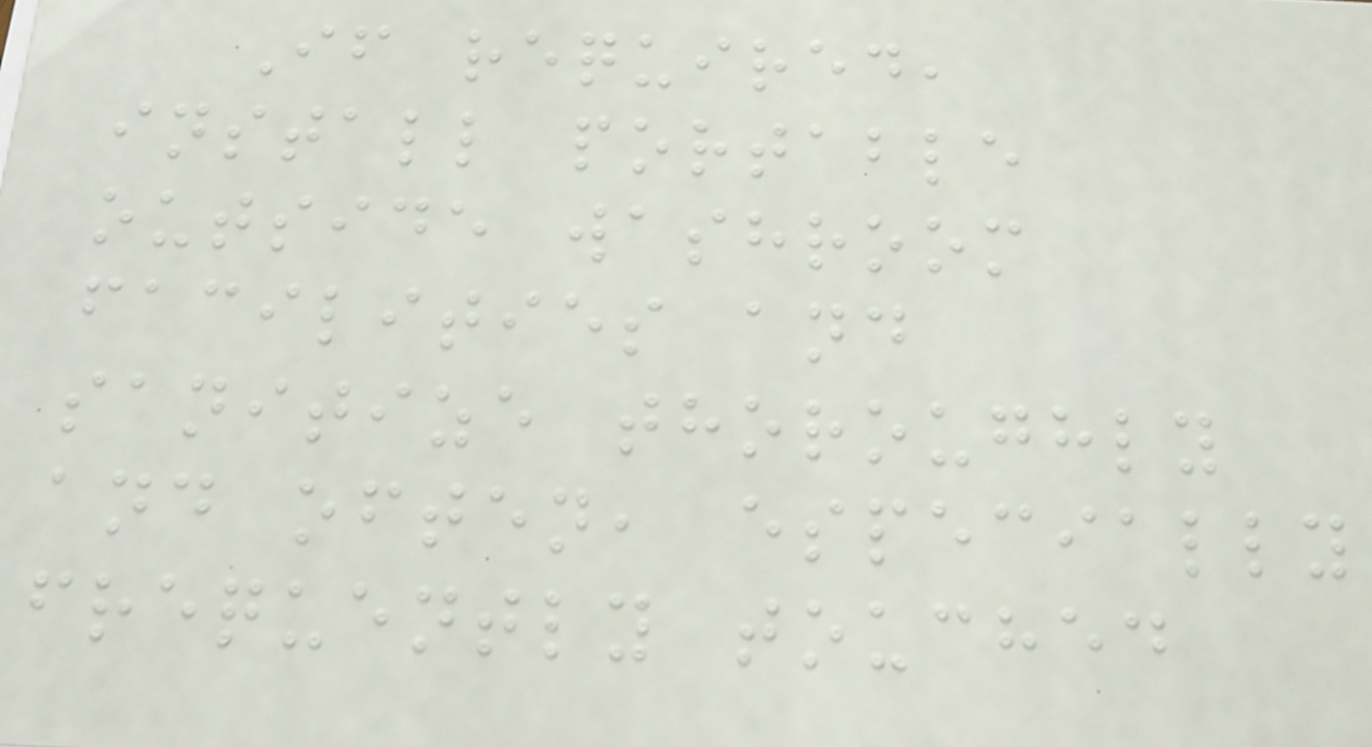If required,
install portable
outside washroom
facilities and
sanitize thoroughly
and often, especially
frequently touched
